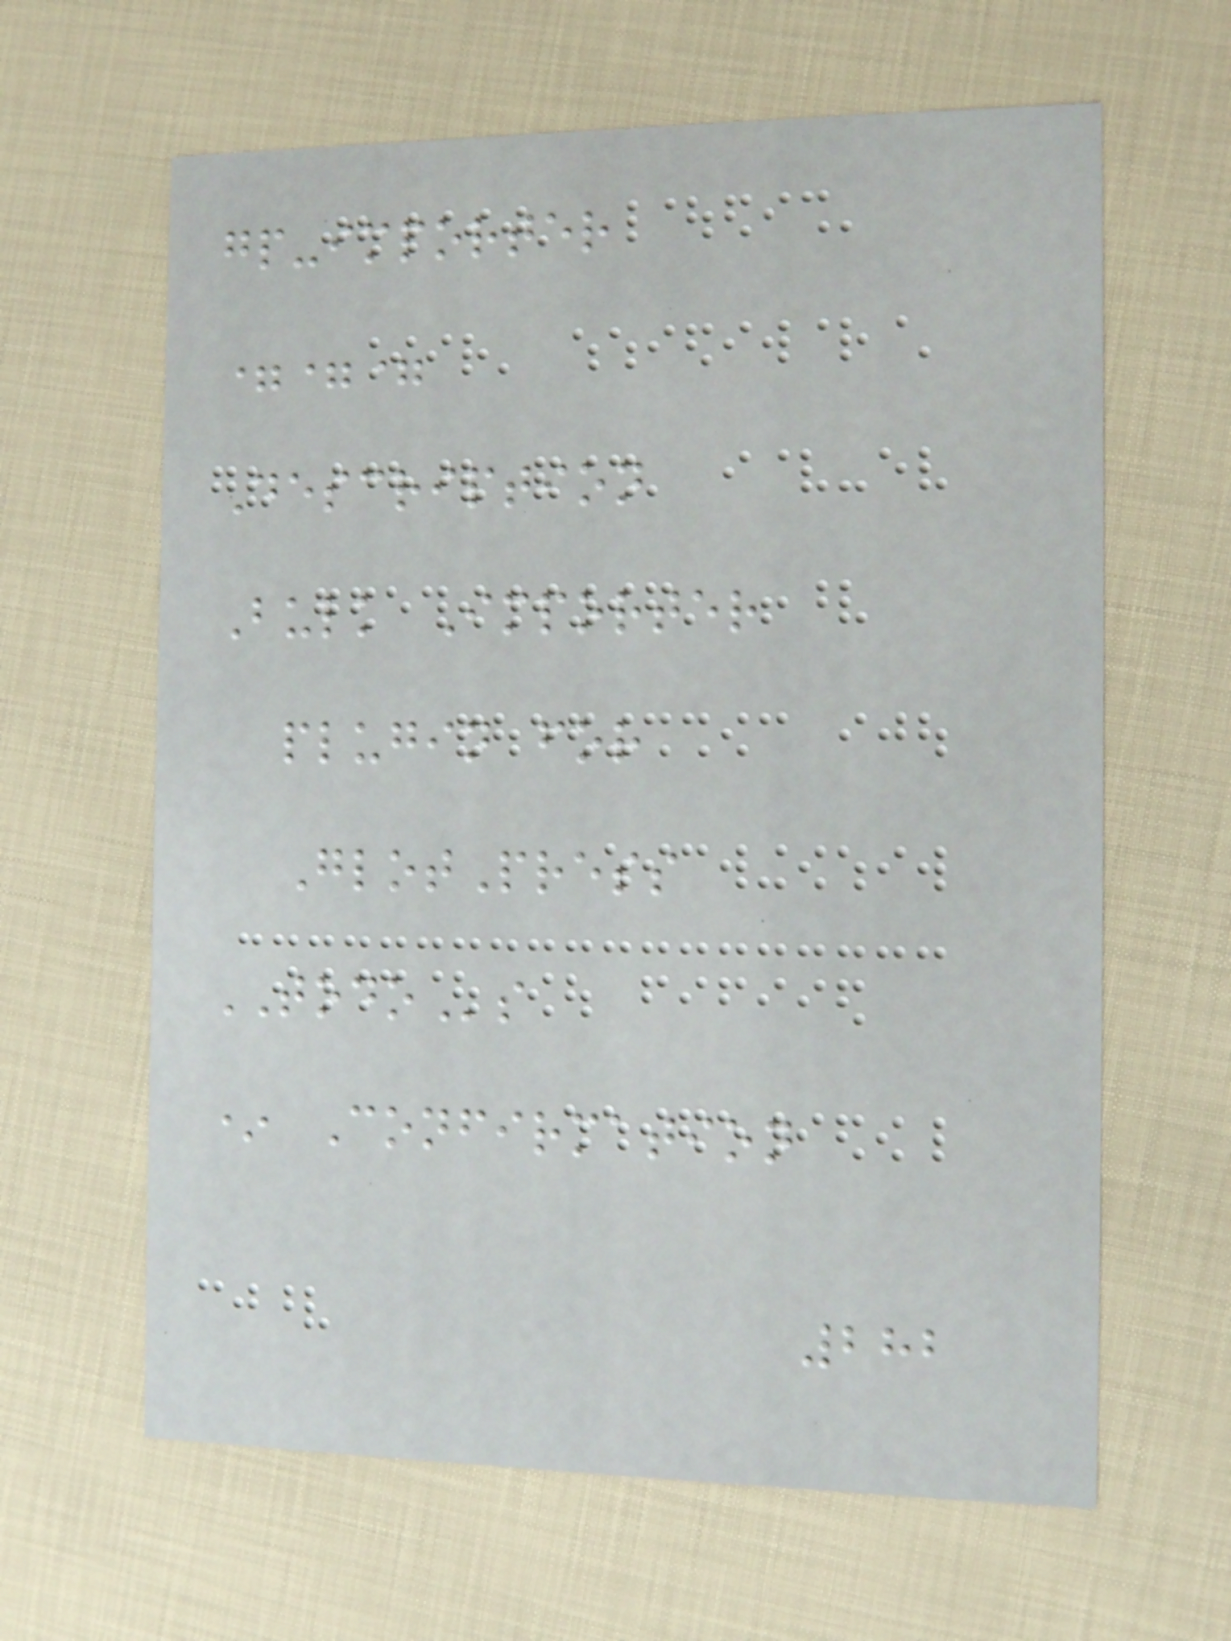gp-importer
===
Description
Bulk Importer
plugin for
GlotPress
TODOs
* Confirmation
282
